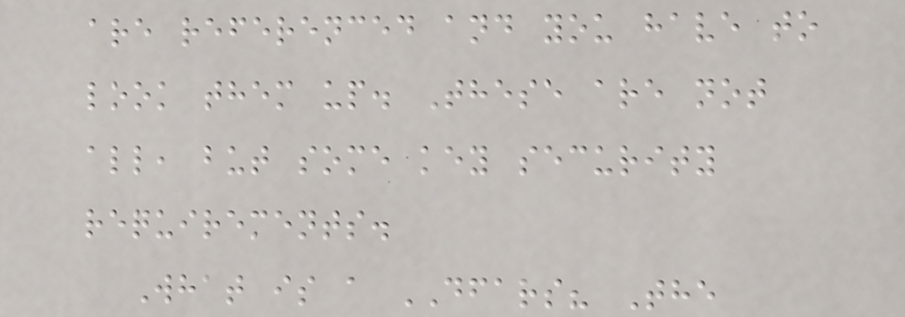are referenced and you have to
look them up. These are not
all, but some key security
requirements.
What is a DFARS? The
